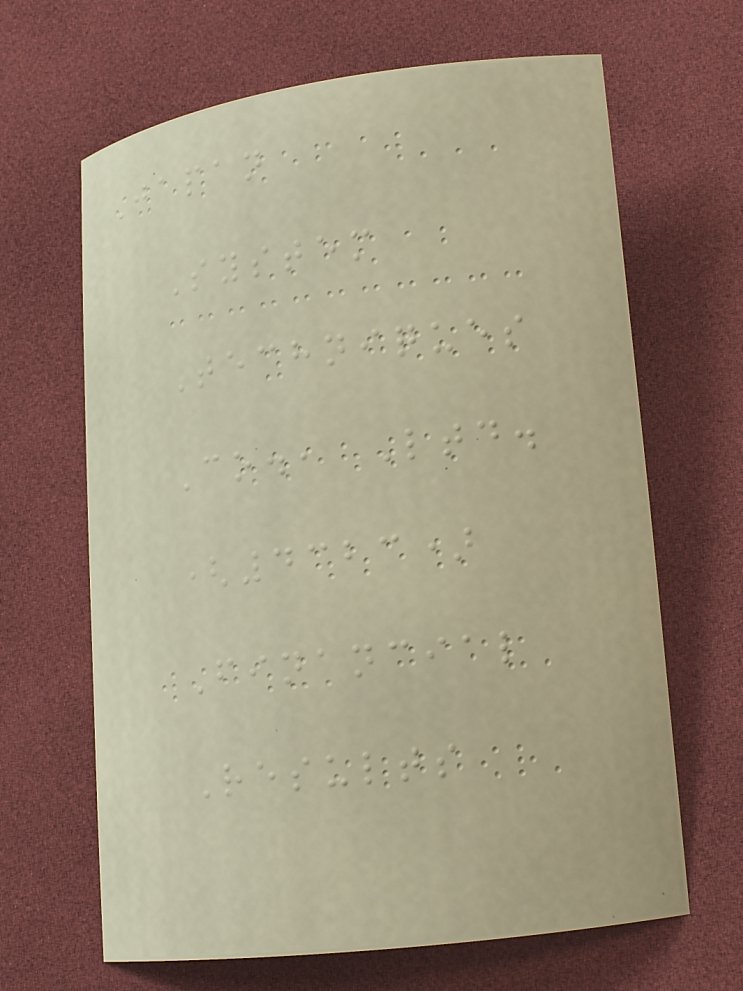Japan
System
Techniques
Co., Ltd.
(4323)
Financial
Results
